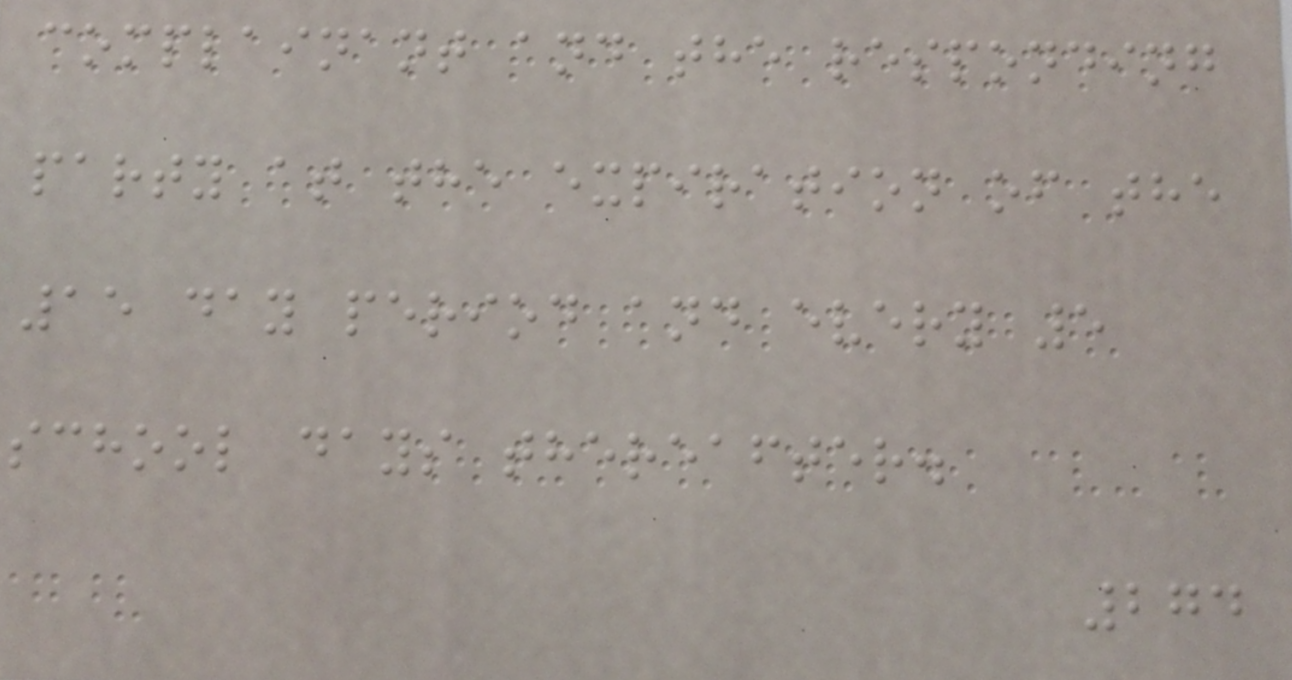complainant and the responding
party at the expiration of the
15 day period and every 5
school days thereafter.
274
